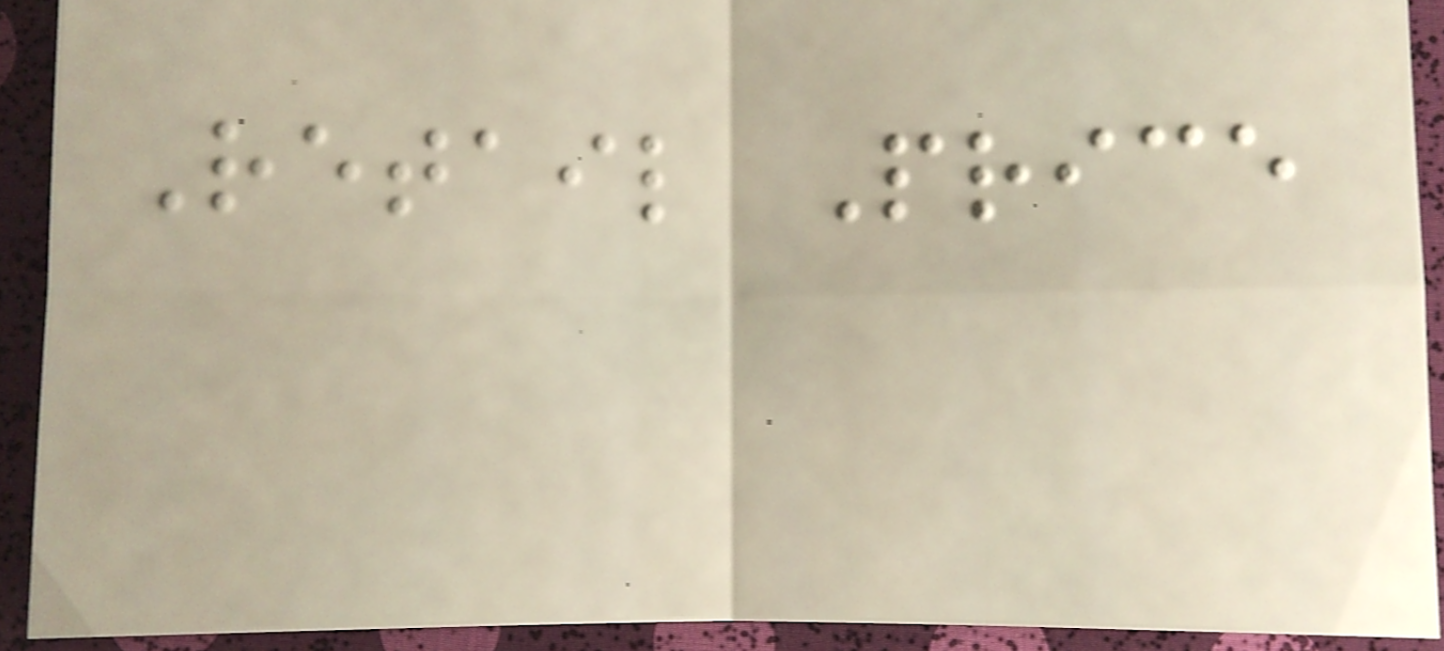Retail Price
